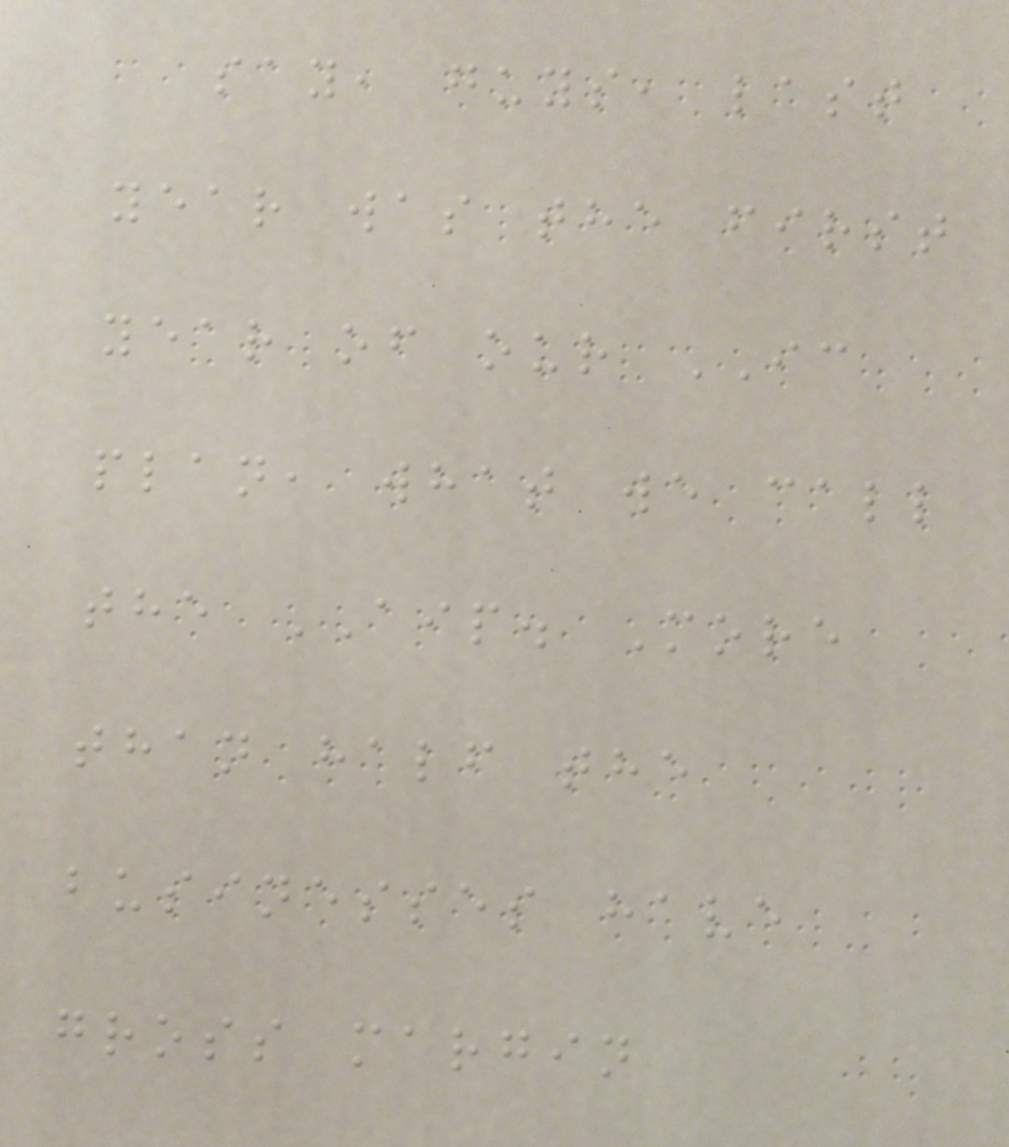say, guys, last
year was the first
year of our IC
plan, what we call
the AIP. More
than half the
businesses have
gross margin
